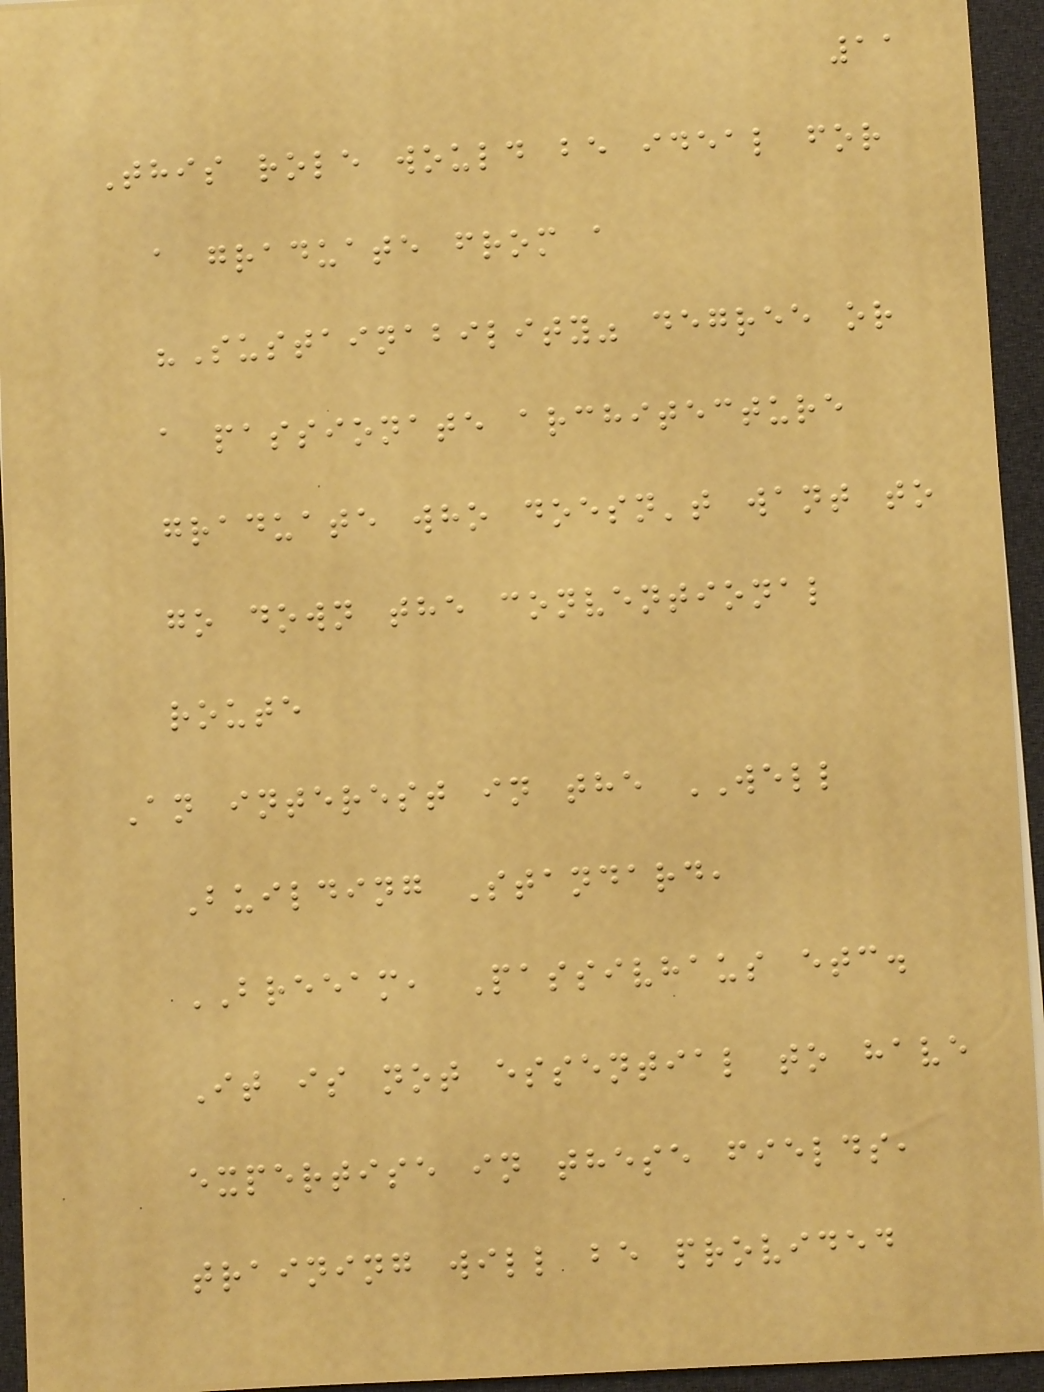11
This role would be ideal for
a graduate from a
"Sustainability" degree or
a passionate architecture
graduate who doesn't want to
go down the conventional
route
An interest in the WELL
Building Standard,
BREEAM, Passivhaus etc.
It is not essential to have
expertise in these fields,
training will be provided
